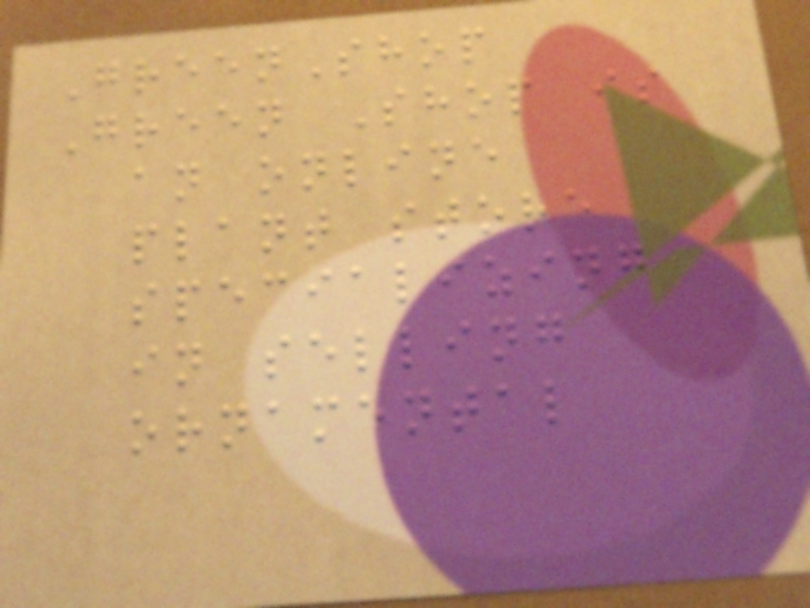GreenShop
Green Shop is
an online
plant store
specializing
in selling
ornamental
